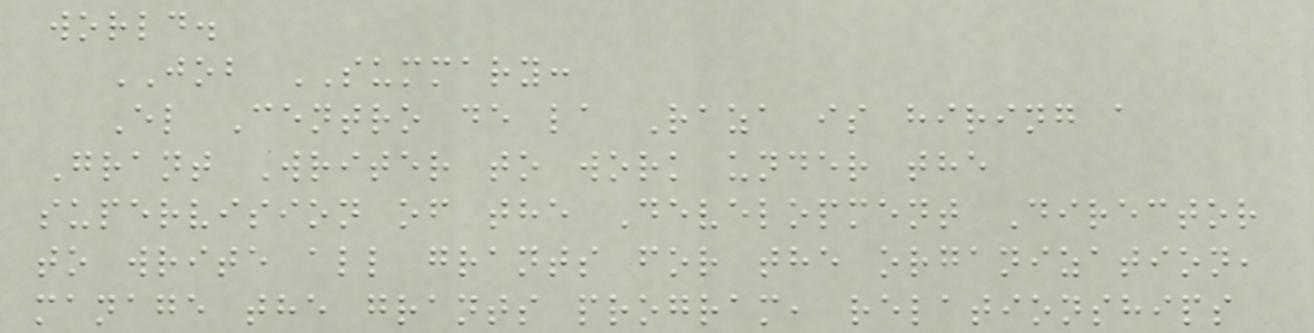world.
JOB SUMMARY:
El Centro de la Raza is hiring a
Grant Writer to work under the
supervision of the Development Director
to write all grants for the organization,
manage the grants program, relationships
